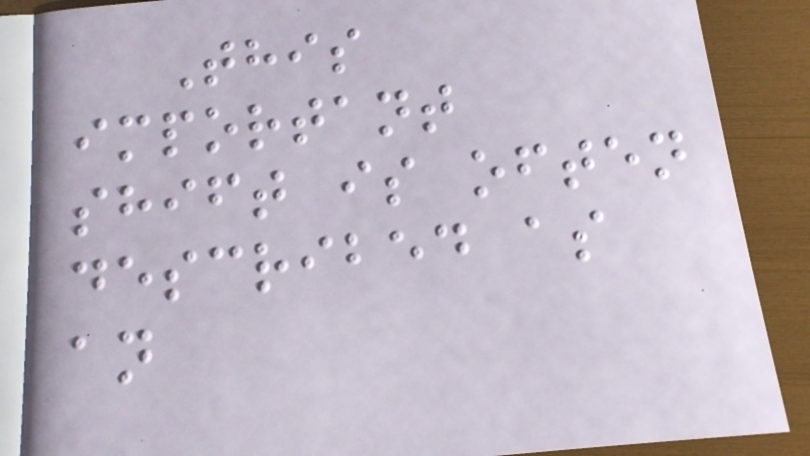This
important
shift is often
described as
an
